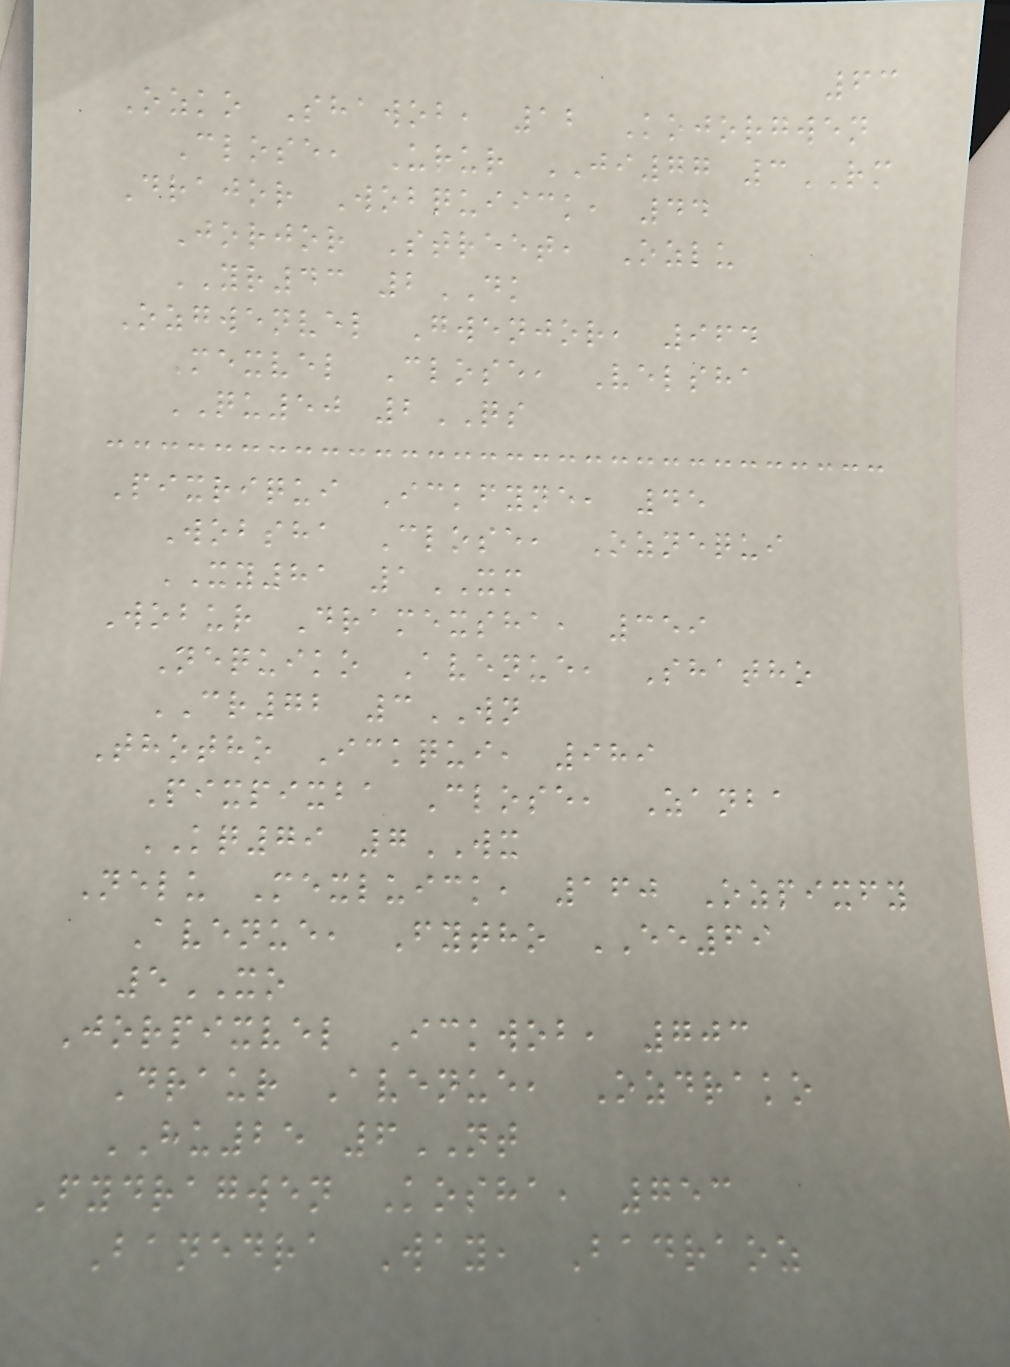63
Ozko Shawob, 12 Kojorgwen
Close, Urur JI77 3RM
Drajor Wobquiick, 44
Jorjor Street, Ozlu
YR43 2DK
Ozgwenvel Gwenjor, 964
Mexvel Close, Velsha
QU50 2QS
Pixriqui Ickfyne, 45
Wobsha Close, Oznequi
XY81 1XM
Wobur Dramexsha, 359
Nequiko Avenue, Shatho
CR72 3WN
Thotho Ickqui, 989
Pixpixba Close, Zanba
KQ79 7WX
Nelu Mexluick, 160 Ozpixfy
Avenue, Fytho EE69
5XO
Jorpixvel Ickwob, 703
Draur Avenue, Ozdrako
HU25 6NT
Fydragwen Kosha, 753
Banedra Way, Badraoz
